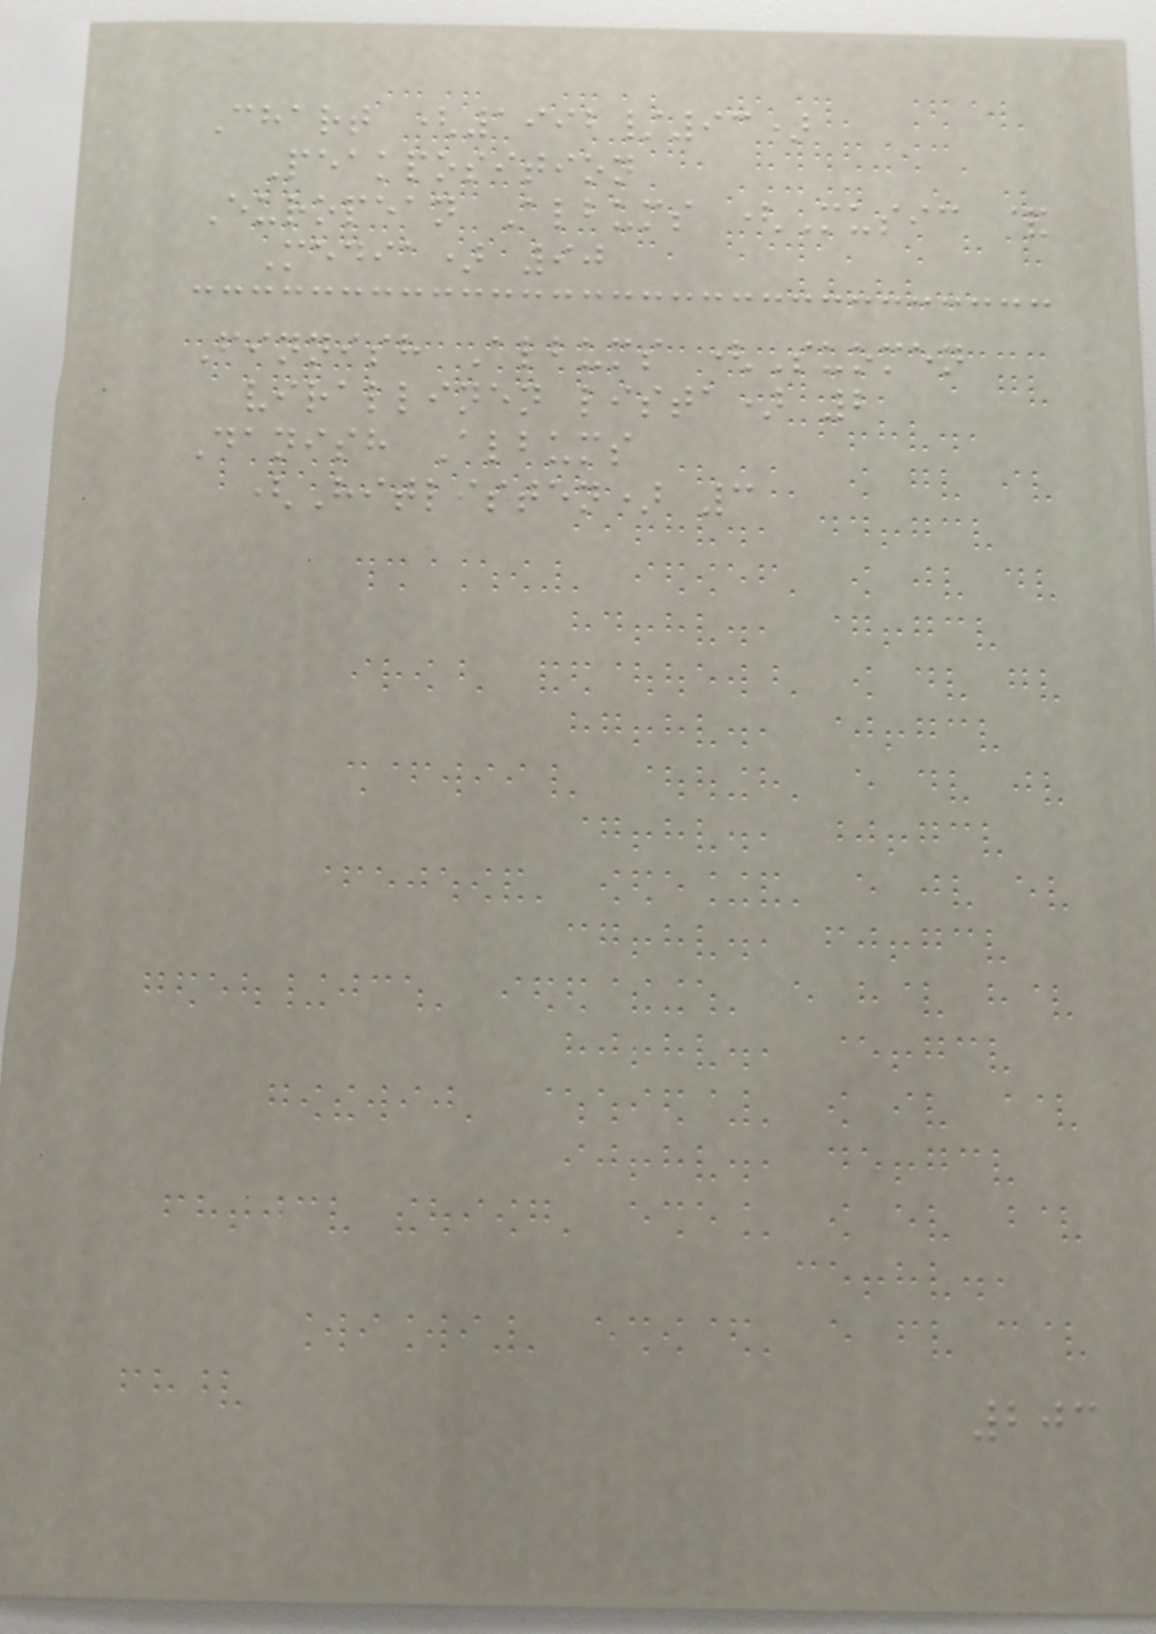Chart (1992/93)
Peakposition
European Albums (Music &
Media) 90
Finnish Albums (Suomen
virallinen lista) 2
Danish Albums
(Hitlisten) 3
203
